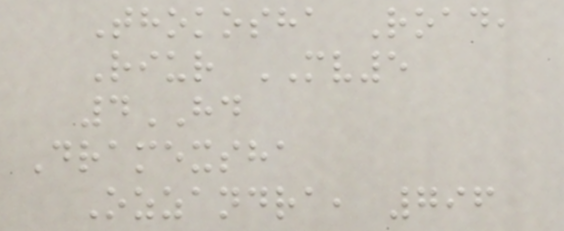Thokosha Road,
Riur MV5
4HD
Dramexsha
Ozzandra, 796
